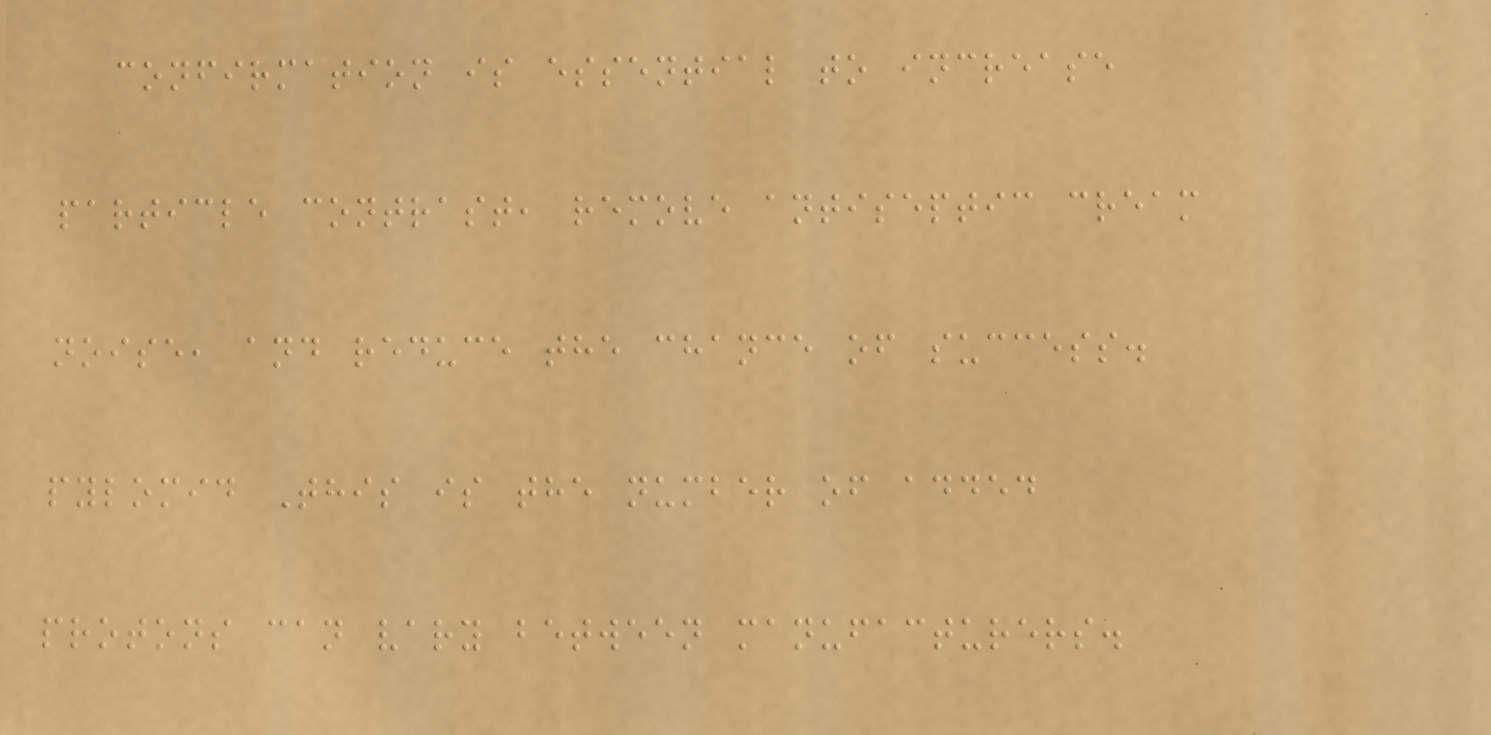confirmation is essential to increase
particle contrast, remove antiseptic cream
noise, and reduce the chance of success.
pylomid This is the number of added
protons can vary between manufacturers.
